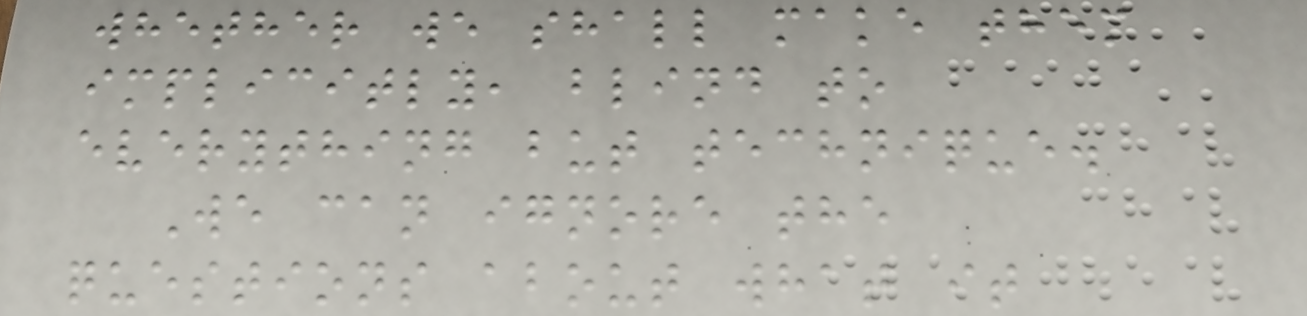whether we shall make them
implicitly, blind to
everything but technique.
We can ignore the
questions about what it
